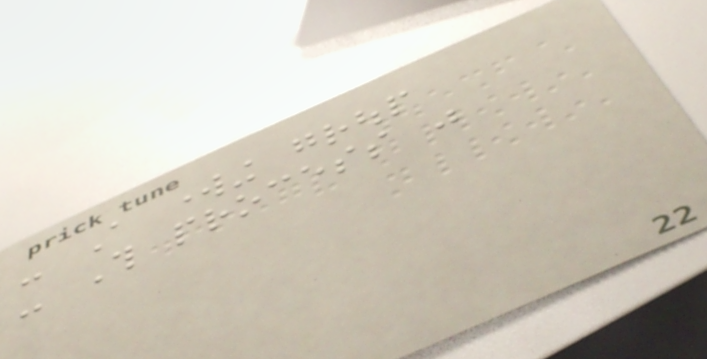- A working group
- This process was
